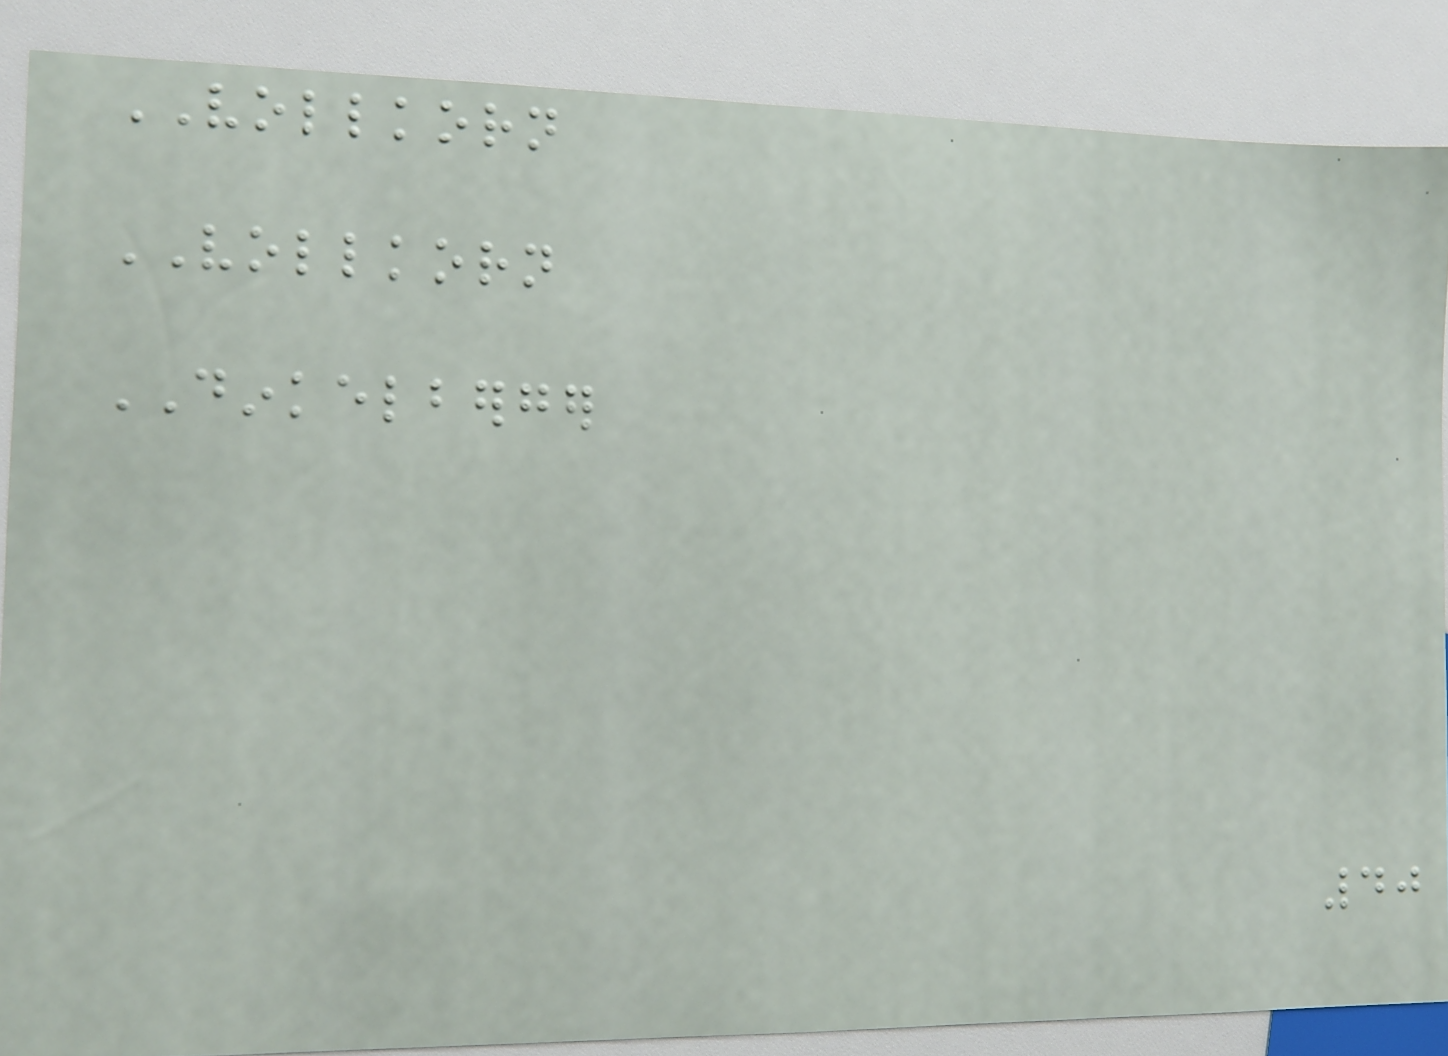VOLLKORN
VOLLKORN
DINKELBERGER
40
